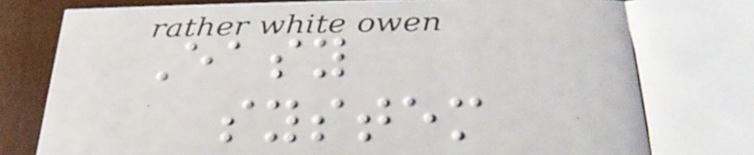Easy
system
